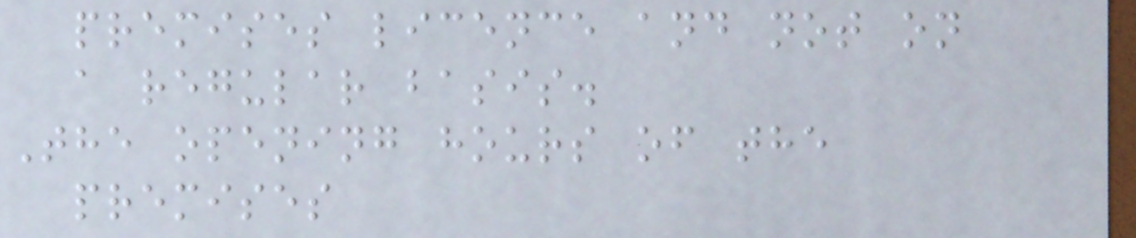premises licence and not on
a regular basis.
The opening hours of the
premises
